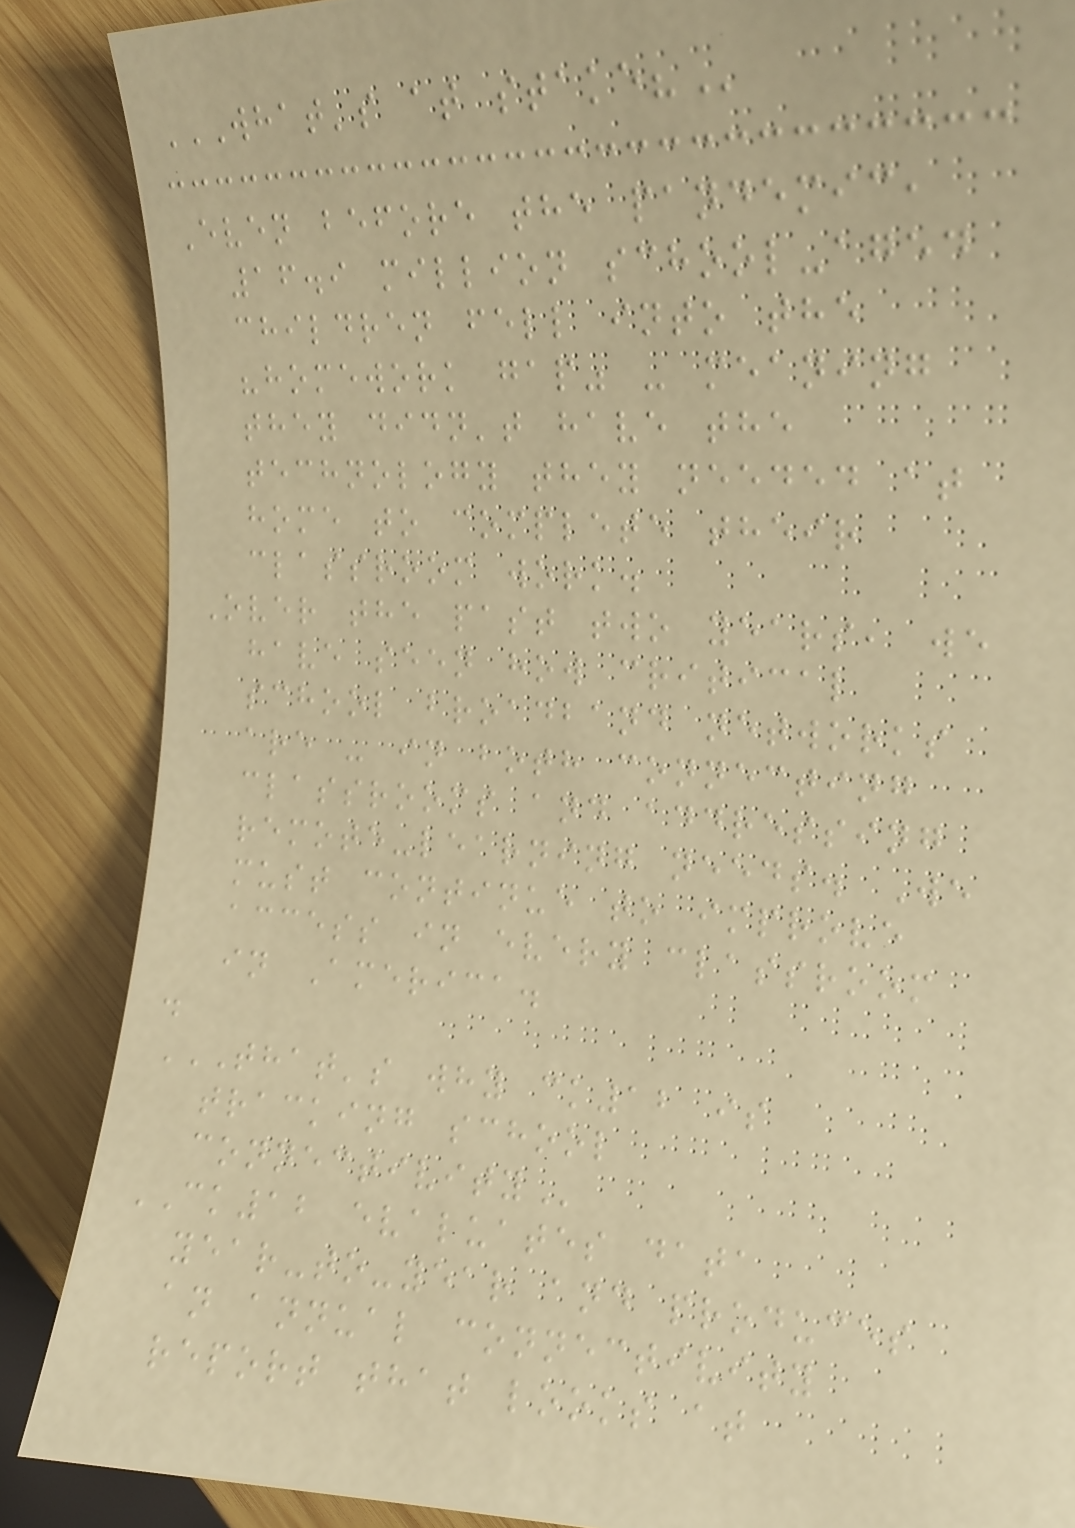WHAT'S AT STAKE?
Even before the pandemic,
16.9 million school-aged
children fell into the
"homework gap" - meaning
they didn't have the
technology they needed at
home to complete their
classroom work.
Over the past two years, we
have seen how critical
school broadband networks
are - in both connecting
classrooms and addressing
remote-learning needs. We
must continue to improve
access in every classroom
in America.
.
THAT'S WHY CK12 IS
TRACKING SCHOOL
CONNECTIVITY
CK12 evaluates data
year-to-year and produces
an annual connectivity
report that looks at
